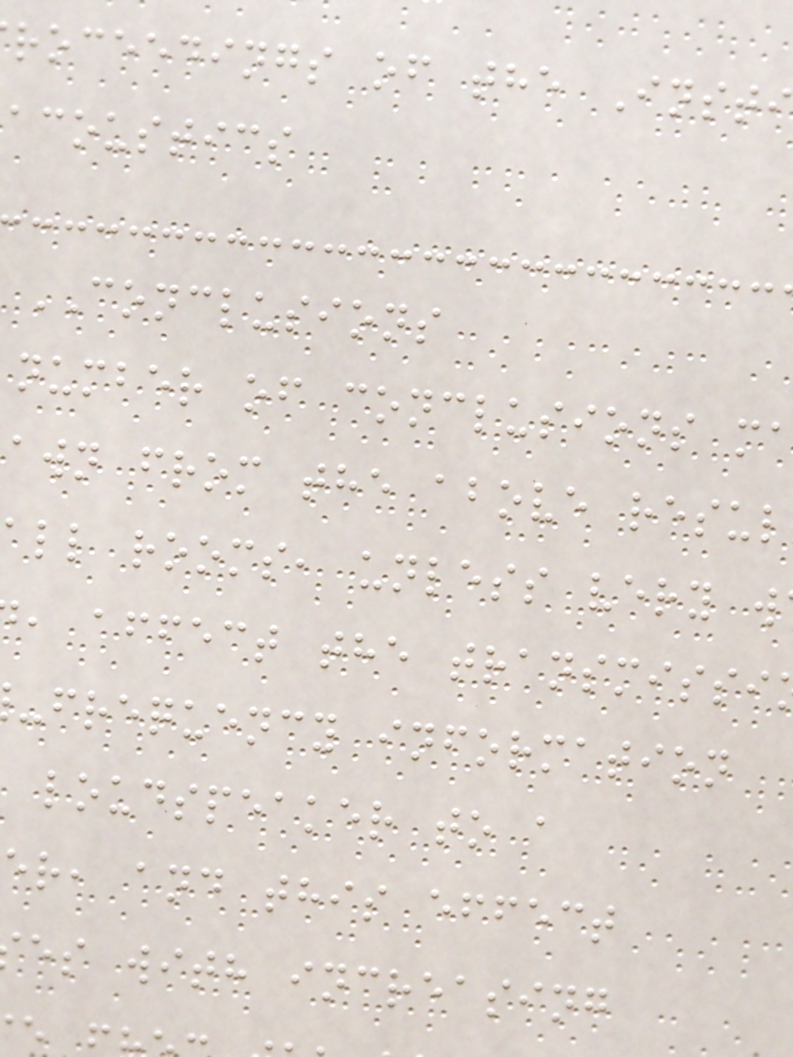roceedings of the Insti
acoustics
CONCLUSIONS
number of conclusions m
awn from the above resul
all rooms, unless very w
, affect the transmissi
-frequency information
loudspeaker to a
er, and this effect
es with increasing
